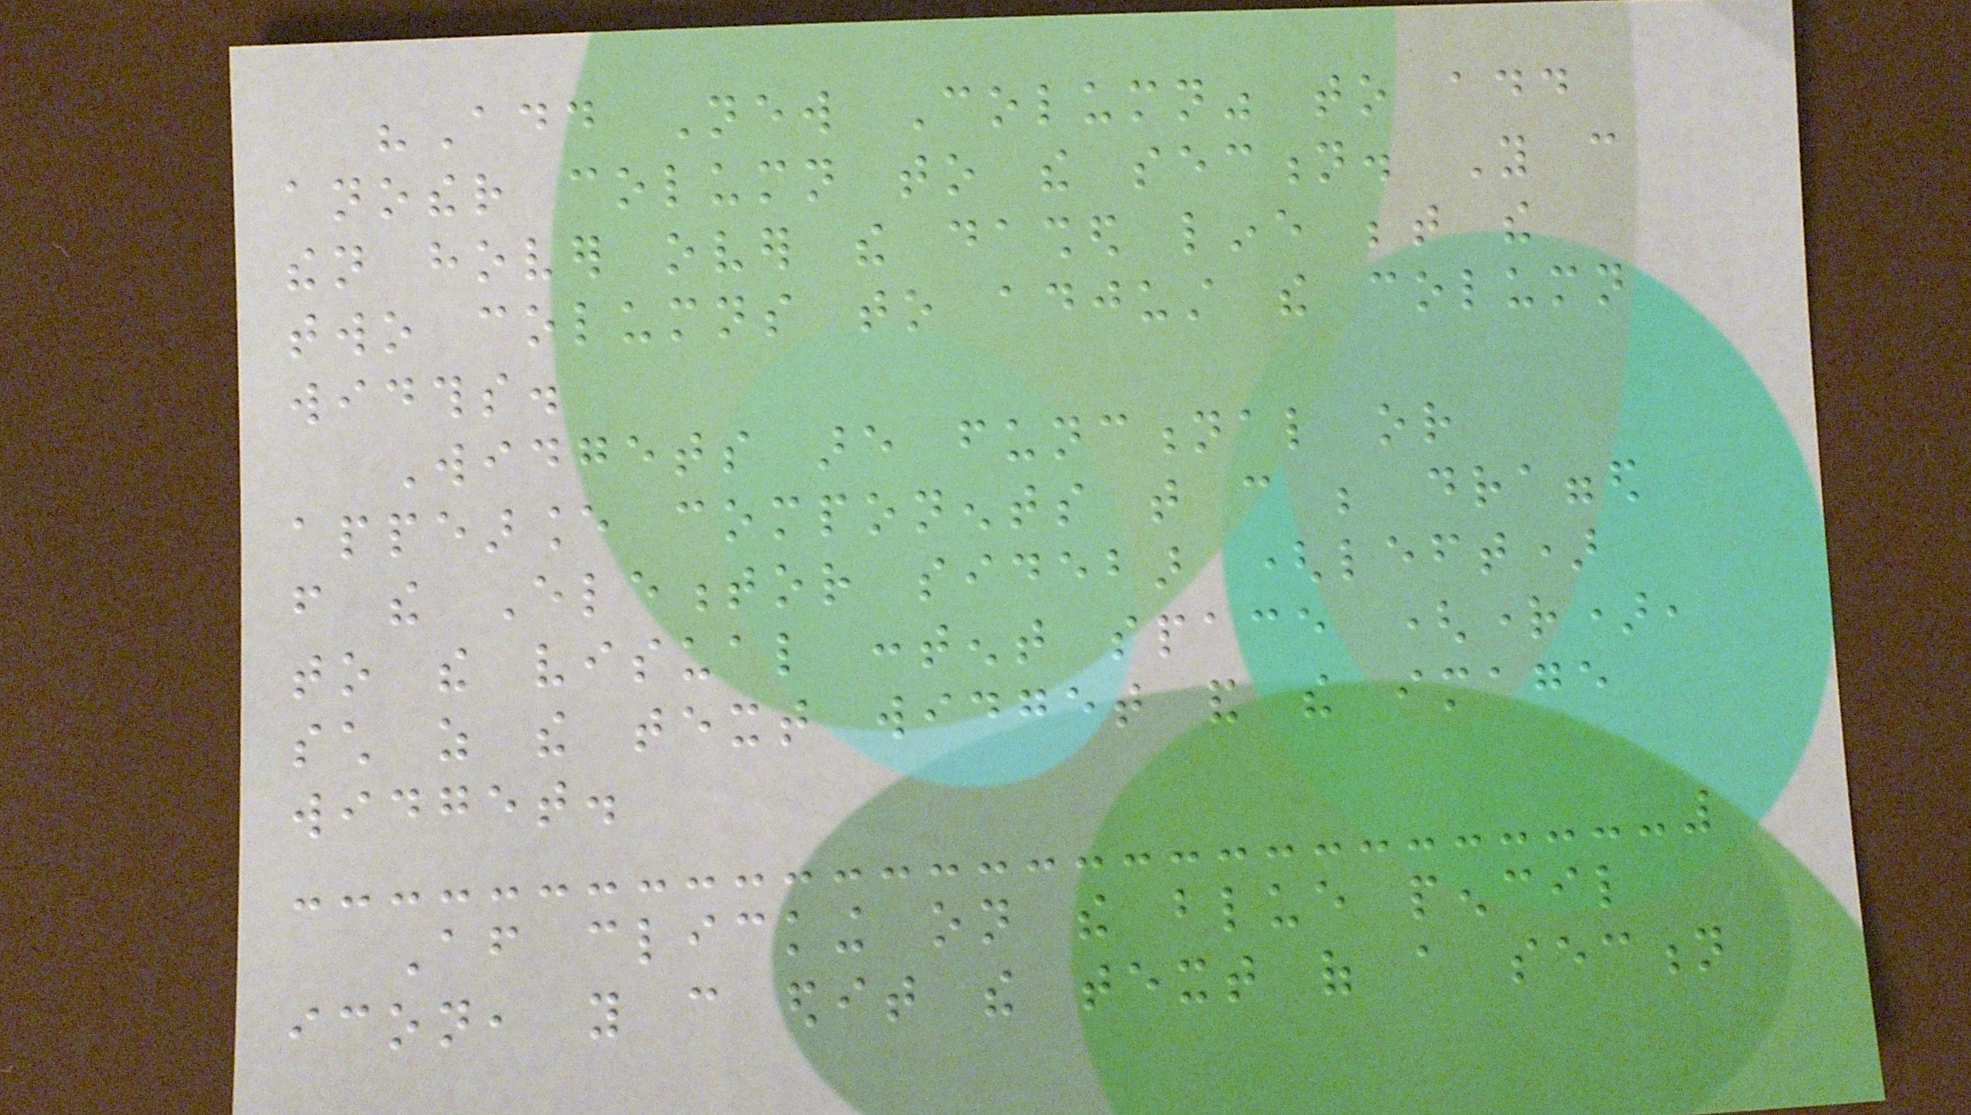"Add New Column" to add
another column to the section. You can
then hover over the dashed line between the
two columns to adjust the column
widths.
Widgets are functional or
appearance components that can be dragged
from the Elementor sidebar (left)
to the visual content space (right),
such as the text widget and the image
widget.
After clicking on the blue pencil
icon, you can edit the text of a section
